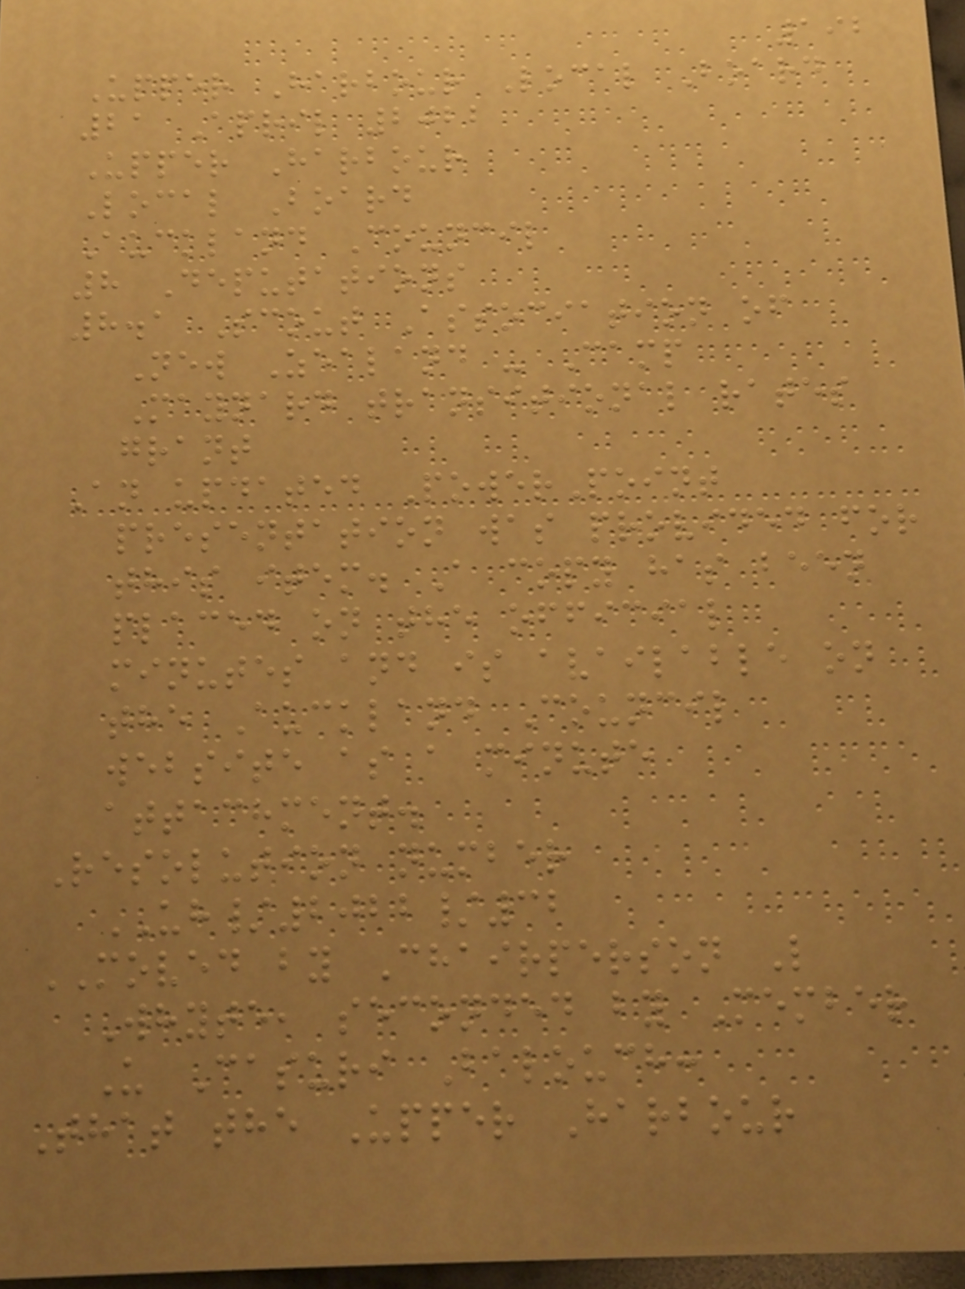192
Upper Harbour Local Board
21 April 2022
Upper Harbour
Local Board
Auckland Council
8 Deputations
8.1 Scout Association of
New Zealand - Camp
Maynard transitional rates
grant
An updated PowerPoint
presentation was provided for
this item. A copy has been
placed on the official
minutes and is available on
the Auckland Council
website as a minute
attachment.
Resolution number
UH/2022/32
MOVED by Chairperson L
Whyte, seconded by Member
U Casuri Balouch:
That the Upper Harbour
